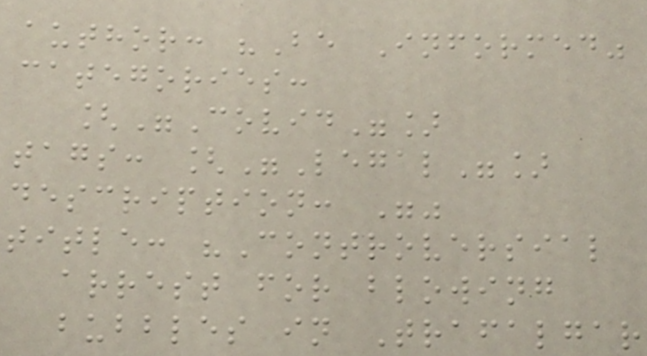author: "Be Informed"
categories:
["Covid"]
tags: ["Legal"]
description: ""
title: "Controversial
arrest for blowing
bubbles in Trafalgar
